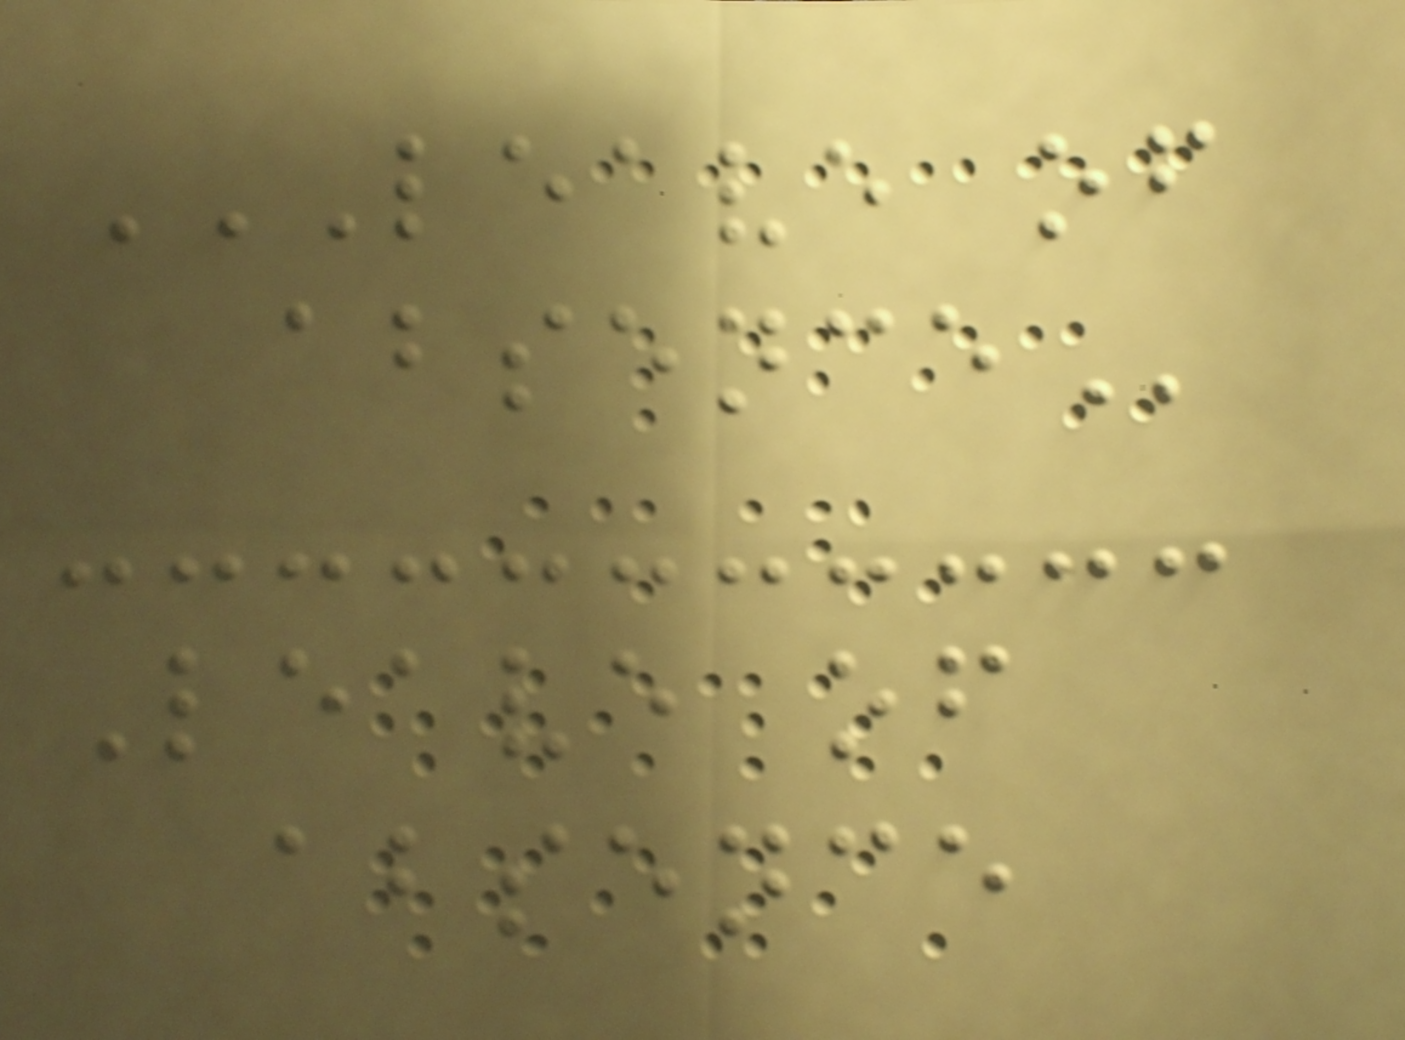LEAVE OF
ABSENCE
Leave of
absence
